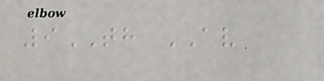9TH AV
